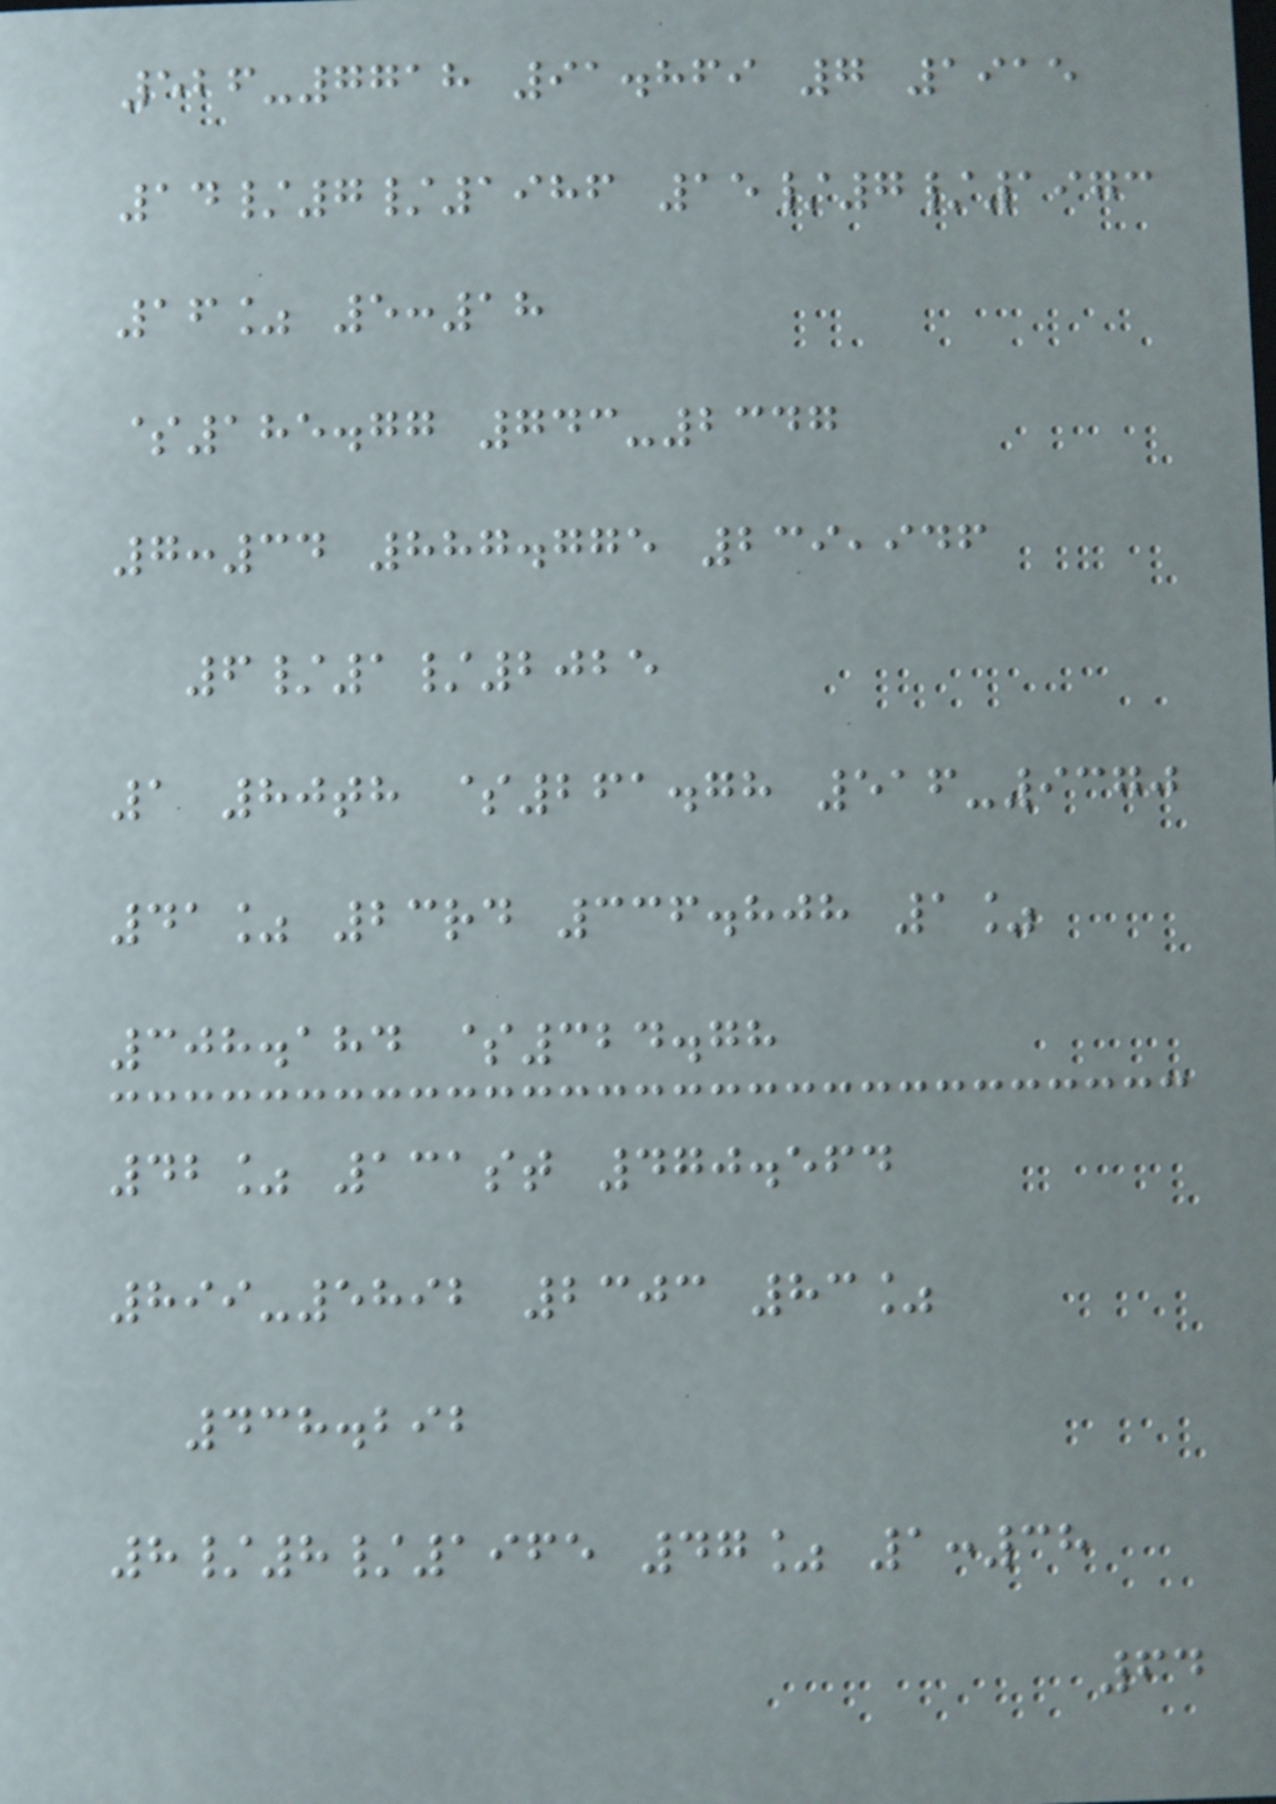526-7718 91.869 7 1915
14/7/1986 15/7/1973
16% 5:18
$185.77 743-2347
7:34 887.775 239,946
6/1/2025
1 80th $261.78 516-9370
41% 23rd 336.808 1%
308.184 $324.78
42% 131st 470.564
899-5892 2303 83%
438.292
8/8/1965 47% 1:38
64
